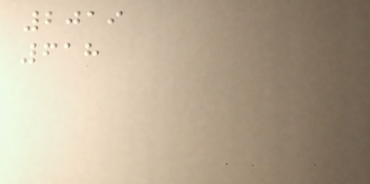2019
618
